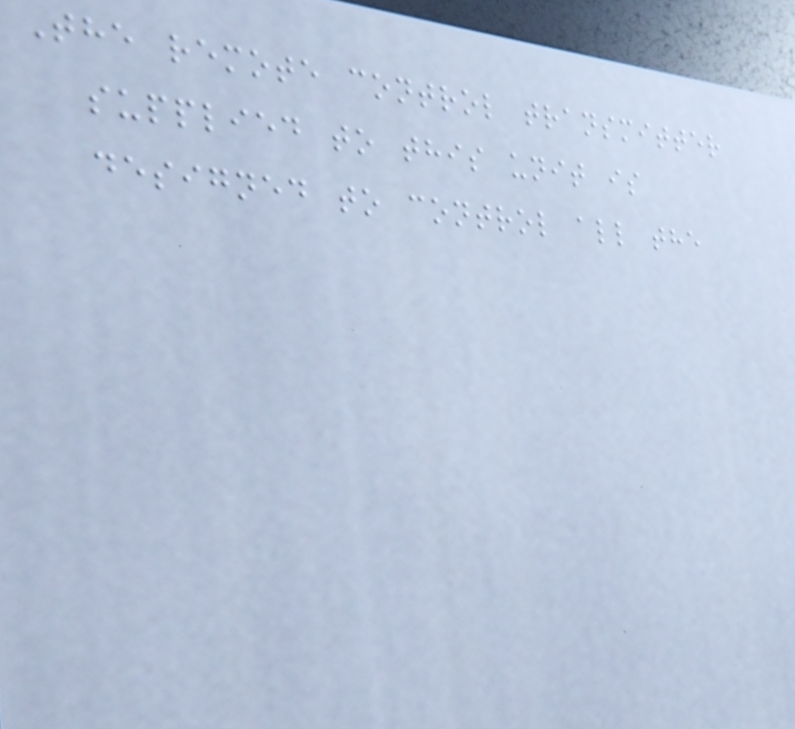The remote control transmitter
supplied to this unit is
designed to control all the
